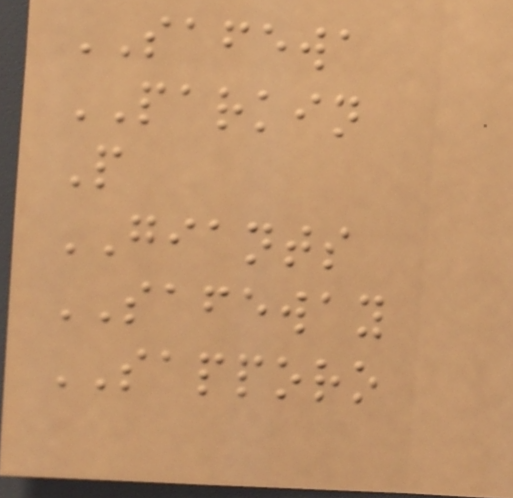SAFEWA
PARKIN
P
GIANTS
SAFEWAY
SAPPORO
